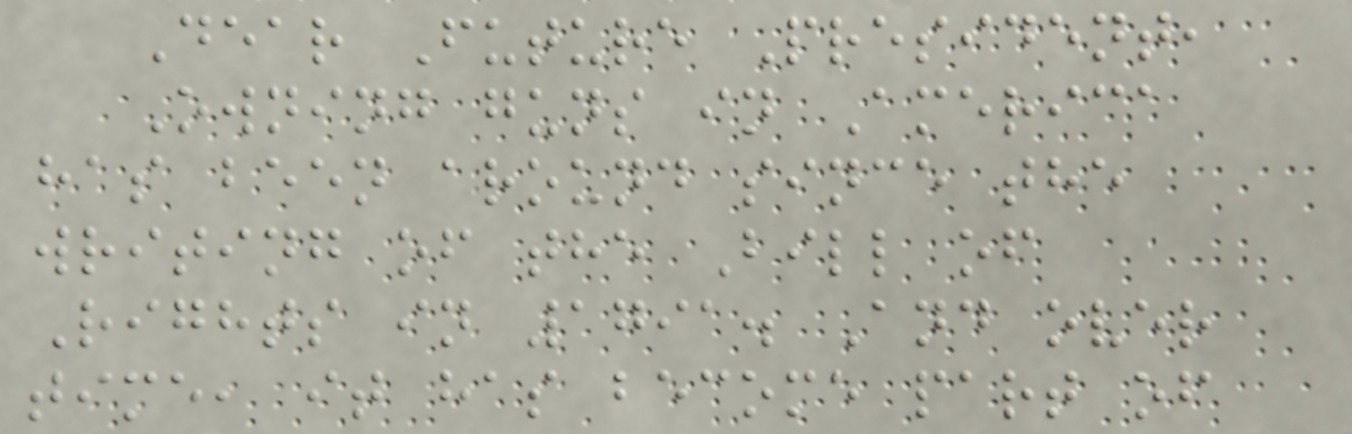Dear Future President,
Owning guns in America
has been around since the
writing of the Bill of
Rights in 1791. And over
time, it has become part of
